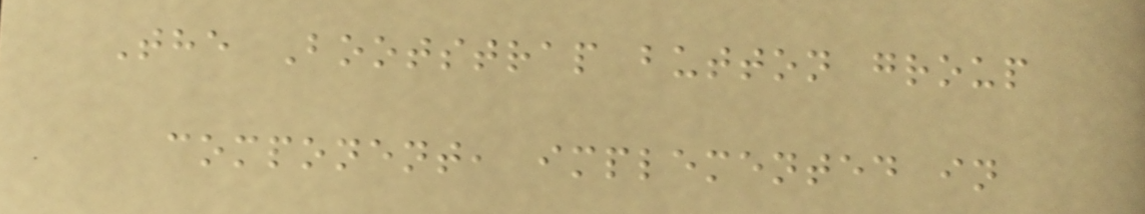The Bootstrap button group
component, implemented in
